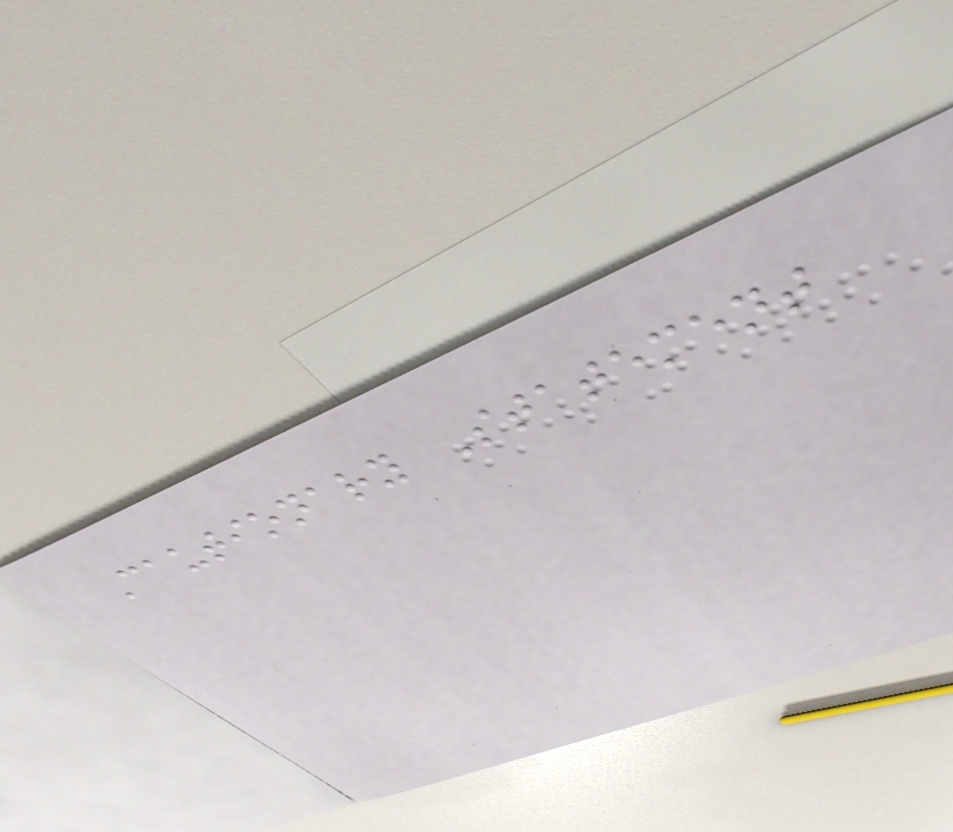Cautionary Statement
